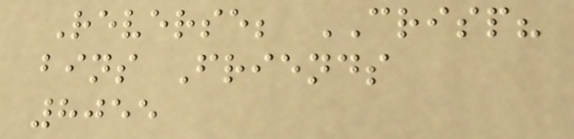Reverse; CRISP?
bins Friends
8055
